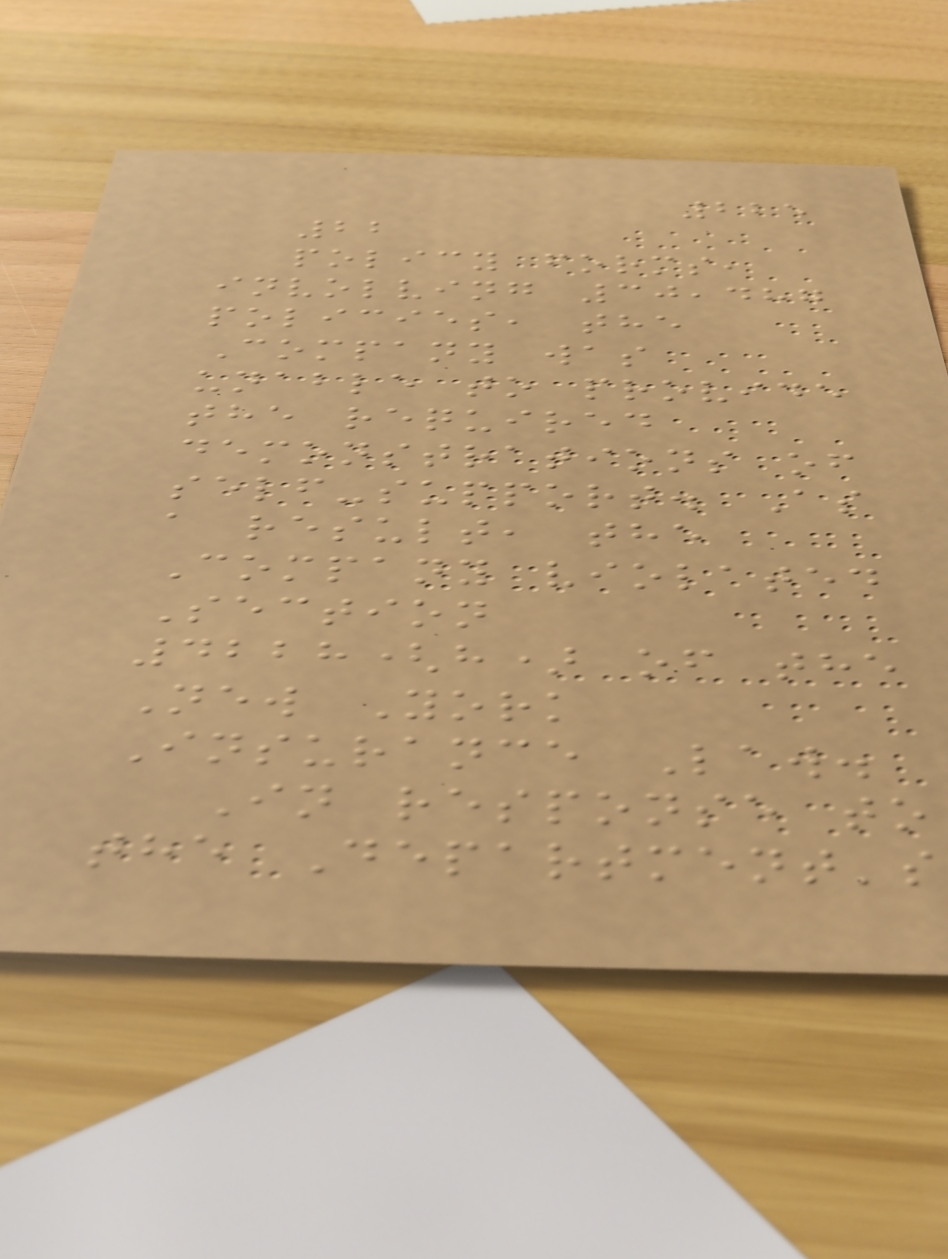225
22
policy forms,
involving 30,487
policies, the
Company was
unable to provide
the required
demonstrations of
self-support. As
a result, the
Company violated
Section
4228(h) of the
New York
Insurance Law.
In response to
the Department's
